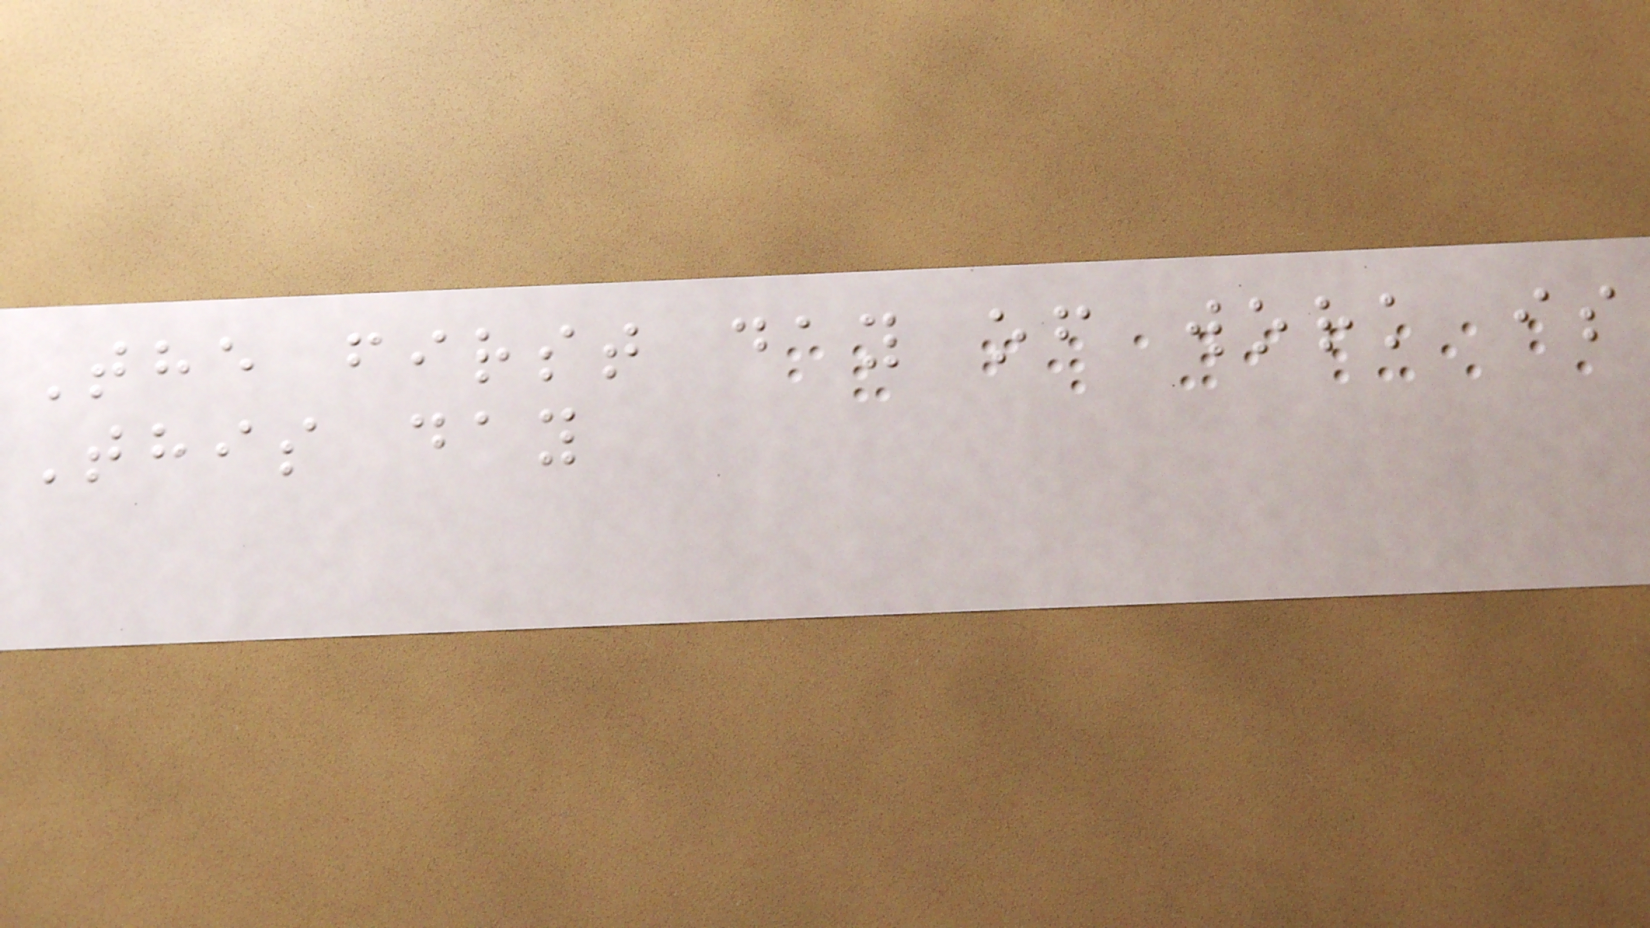The first day of work is
This day
